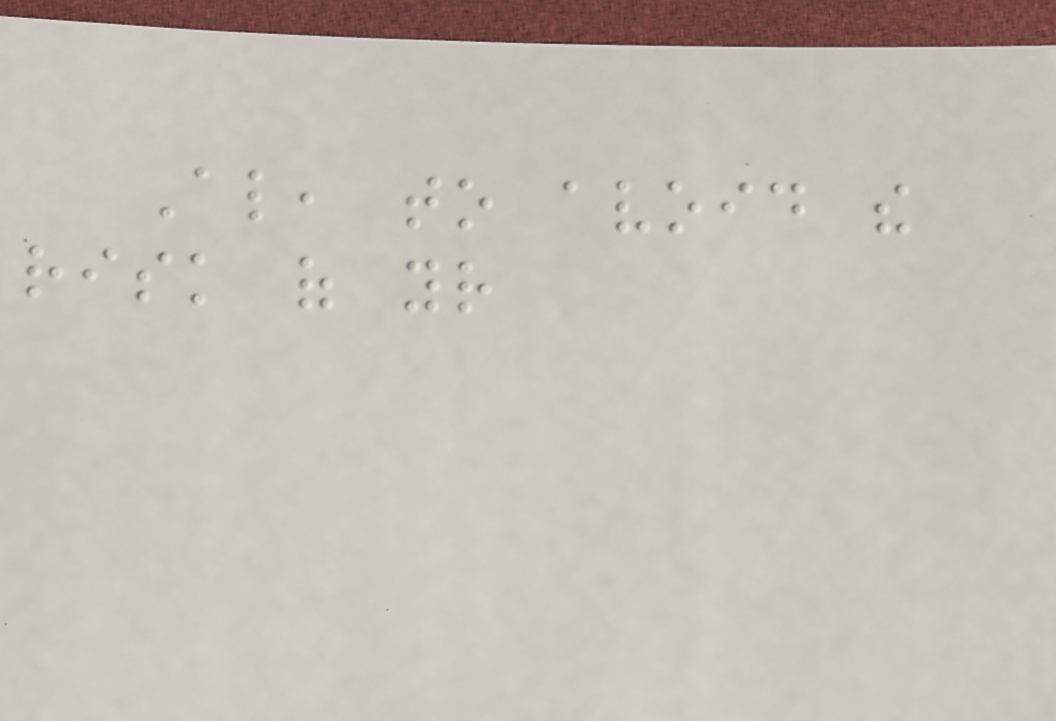Also, to avoid the
risk of your
